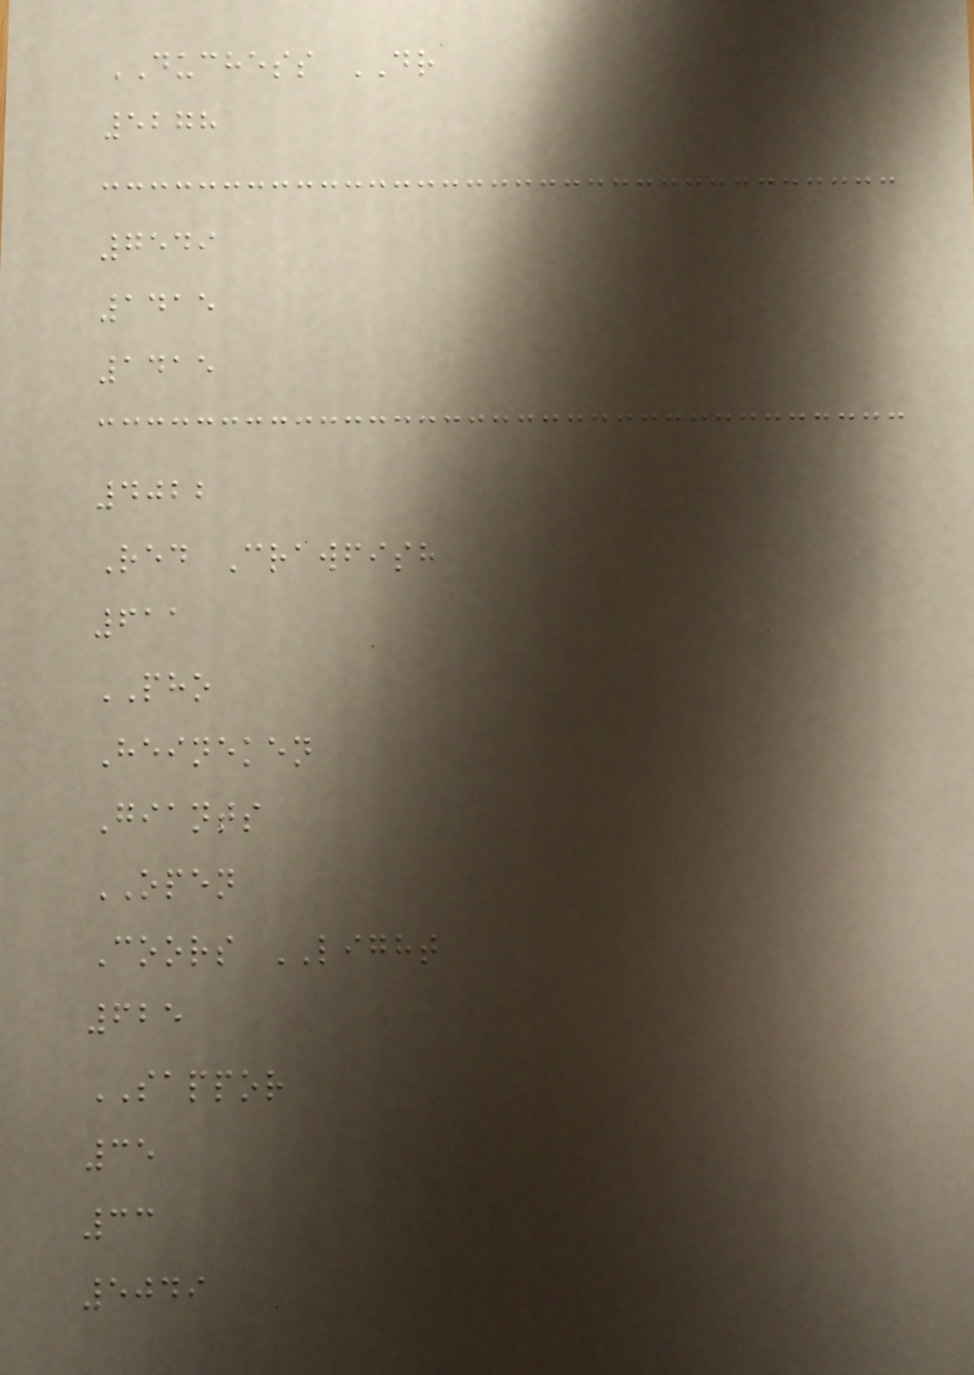DUCHESS DR
5278
7549
1415
1415
4022
Red Crawfish
611
PHO
Heineken
Giants
OPEN
Coors LIGHT
625
SAPPOR
35
33
5049
